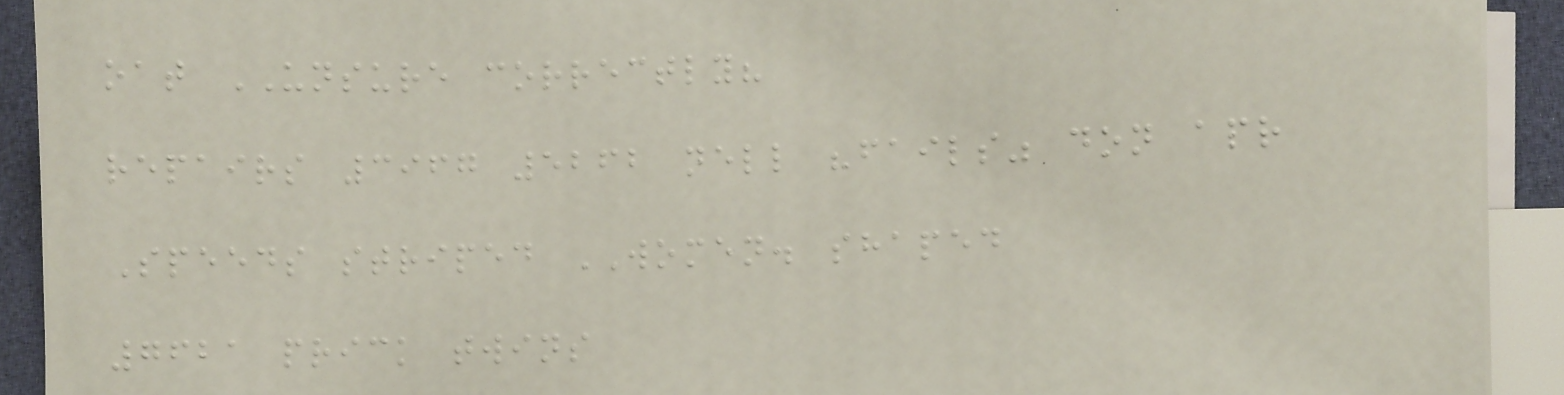oat UNSURE correctly?
repairs 3967 5262 nell "fails" don apr
Speeds striped WOMEN. shaped
7621 prick twins
